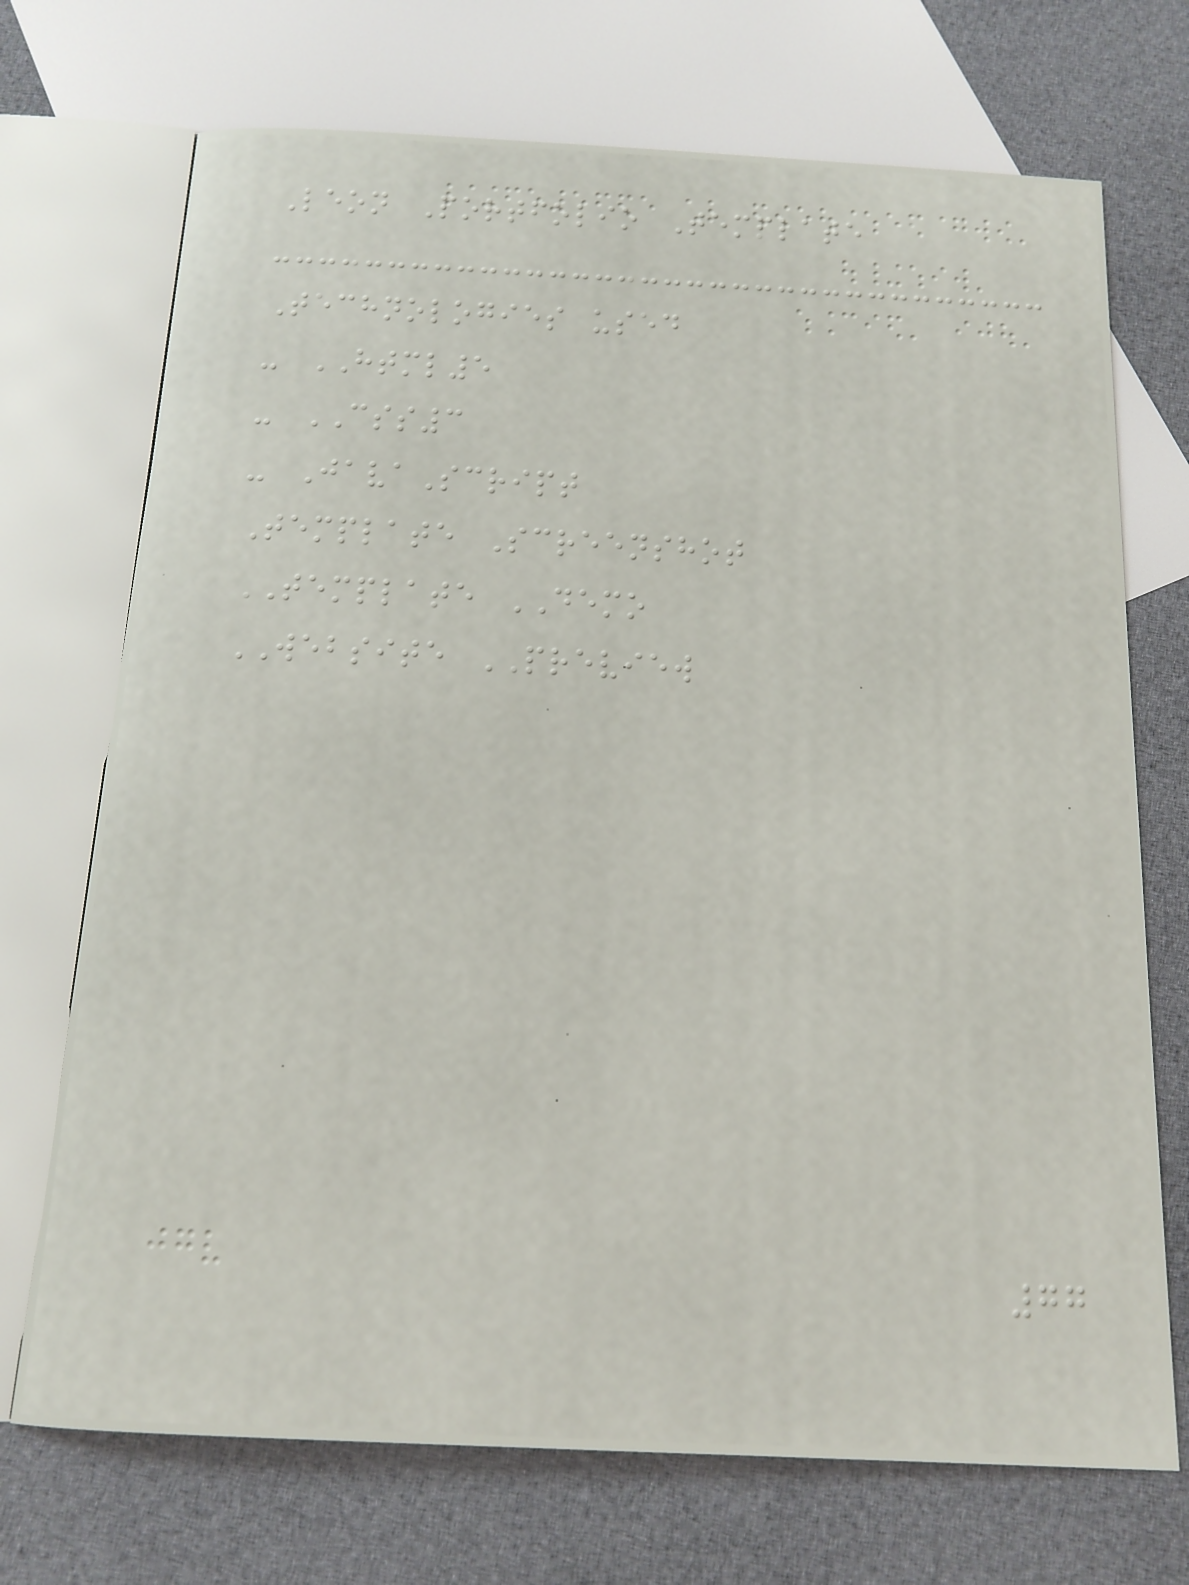Leon Portfolio Template
Technologies used
- HTML5
- CSS3
- JavaScript
Template Screenshot
TEMPLATE DEMO
WEBSITE PREVIEW
77
